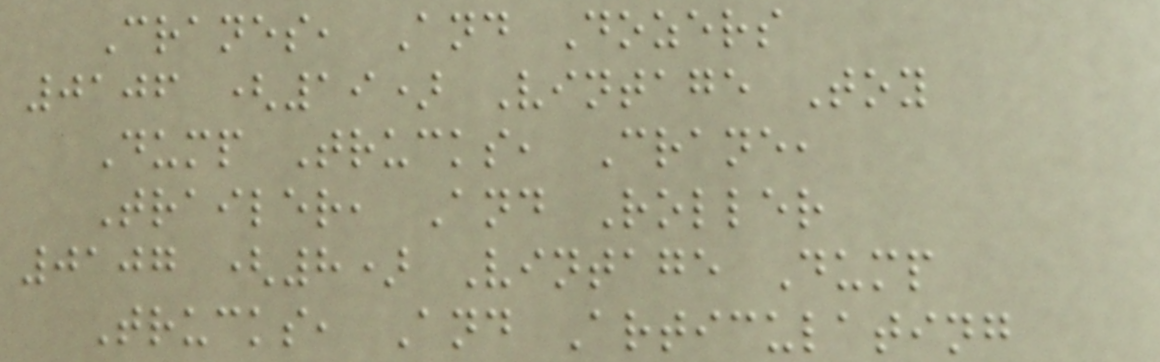Cranes, And Dozers
0106 (19) Vintage Toy
Dump Trucks, Crane,
Trailer, And Roller
0107 (8) Vintage Dump
Trucks, And Articulating
